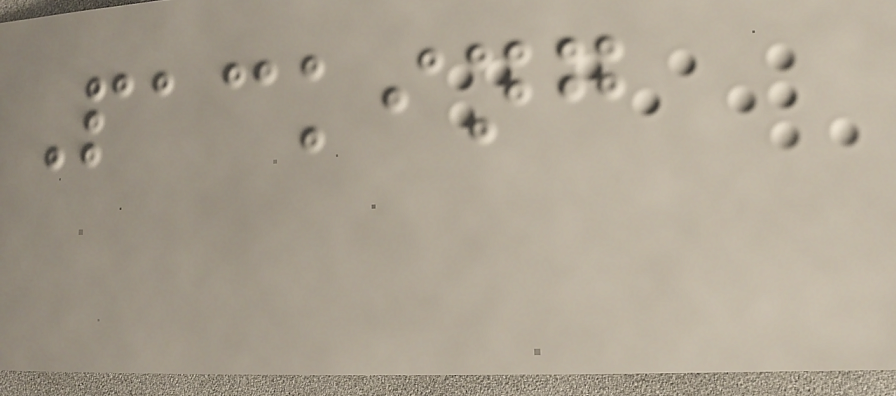Packing
